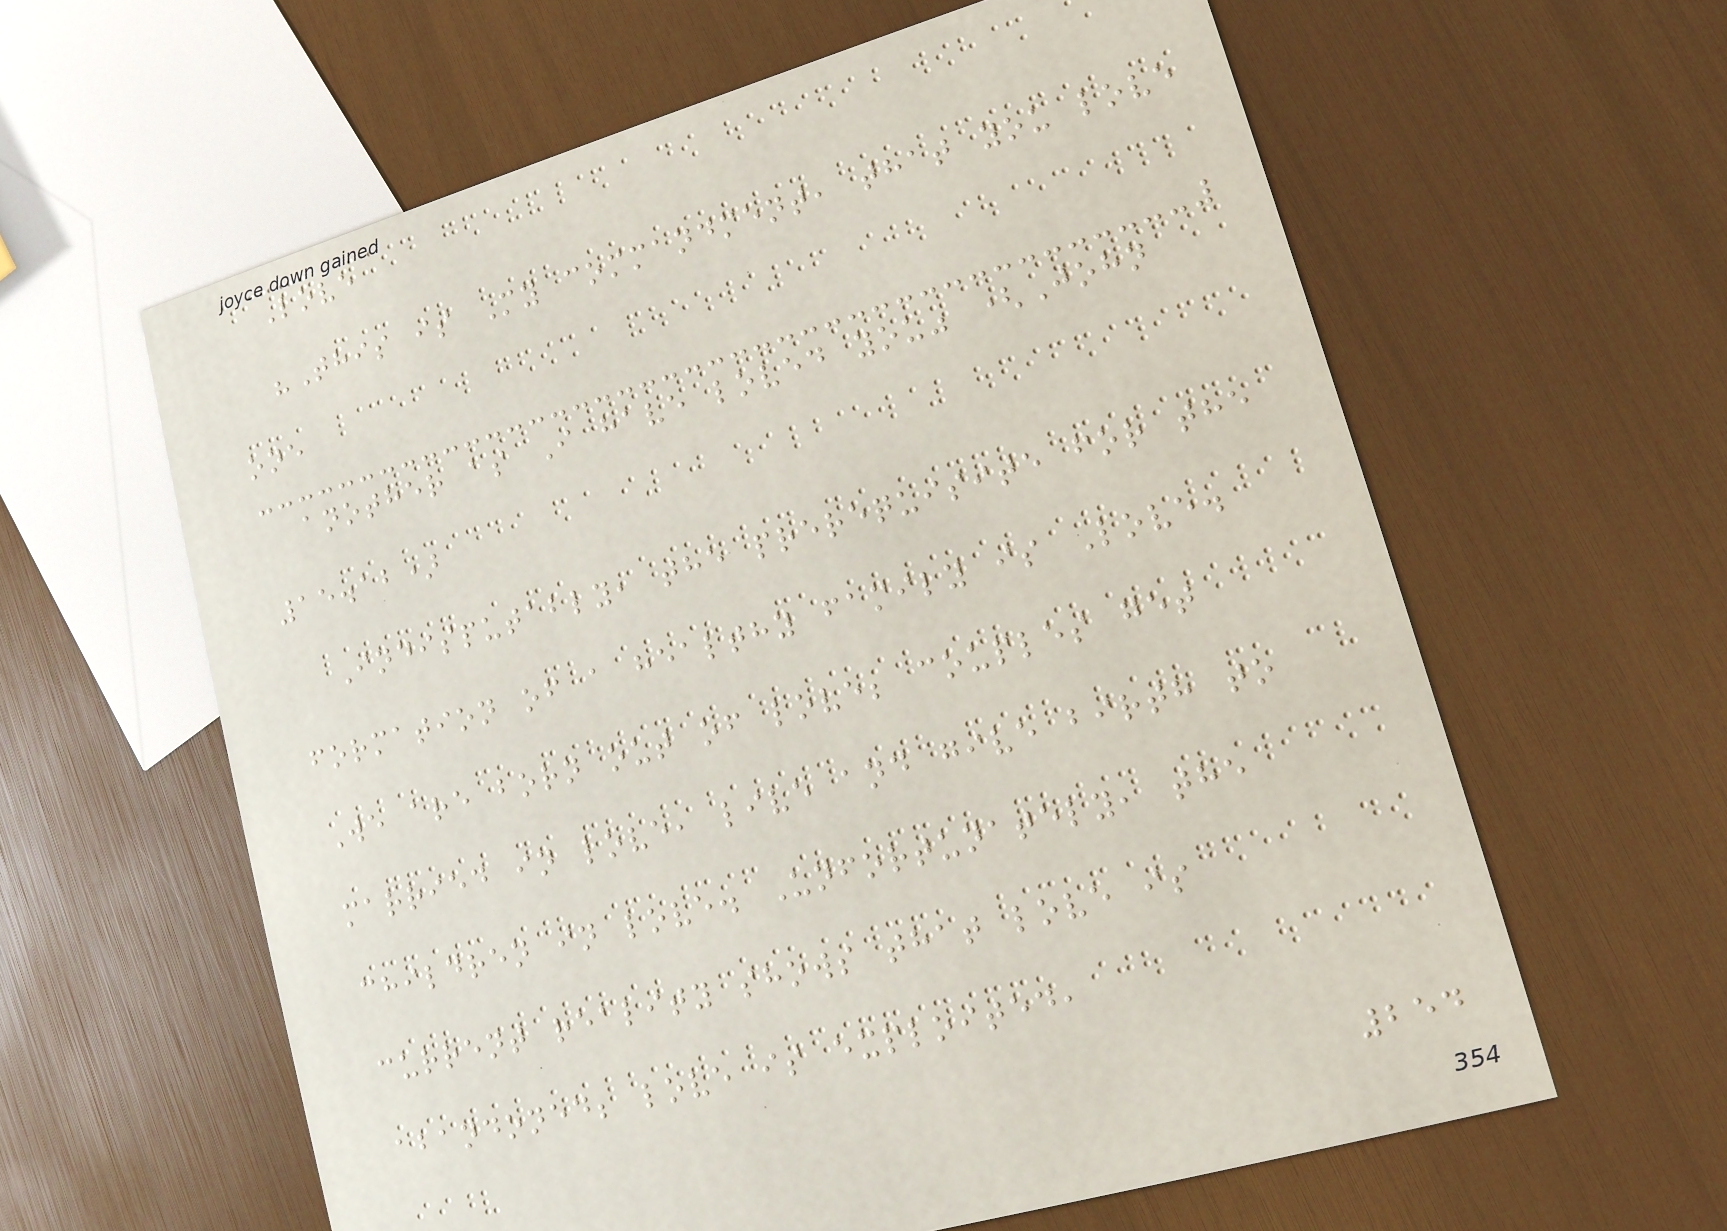Love
"This is My commandment, that you love
one
another as I have loved you" (John
15.12)
Indisputably, the prerequisite for the
formation of a healthy family is Love.
We are born out of love; couples get
married in love, live and give birth to
children in love. Unfortunately, the
current reality shows that love is
abandoned; love is exploited,
254
